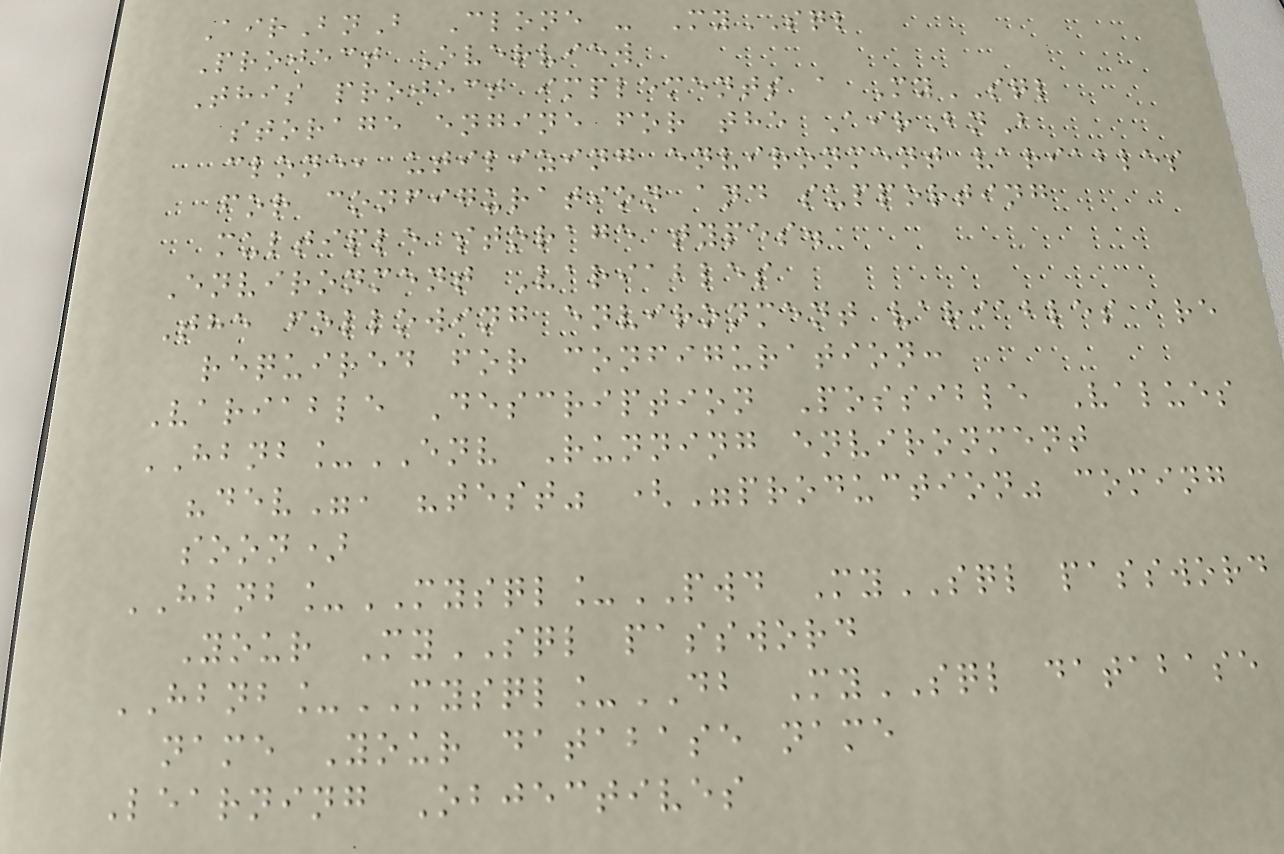AirBnB Clone - MySQL
Project Overview
This project implements a MySQL
storage engine for the AirBnB
clone, utilizing environment variables
for configuration and supporting
multiple storage types.
Environment Variables
The following environment variables are
required for configuration:
Variable Description Possible Values
HBNB_ENV Running environment
"dev", "test" ("production" coming
soon)
HBNB_MYSQL_PWD MySQL password
Your MySQL password
HBNB_MYSQL_DB MySQL database
name Your database name
Learning Objectives
